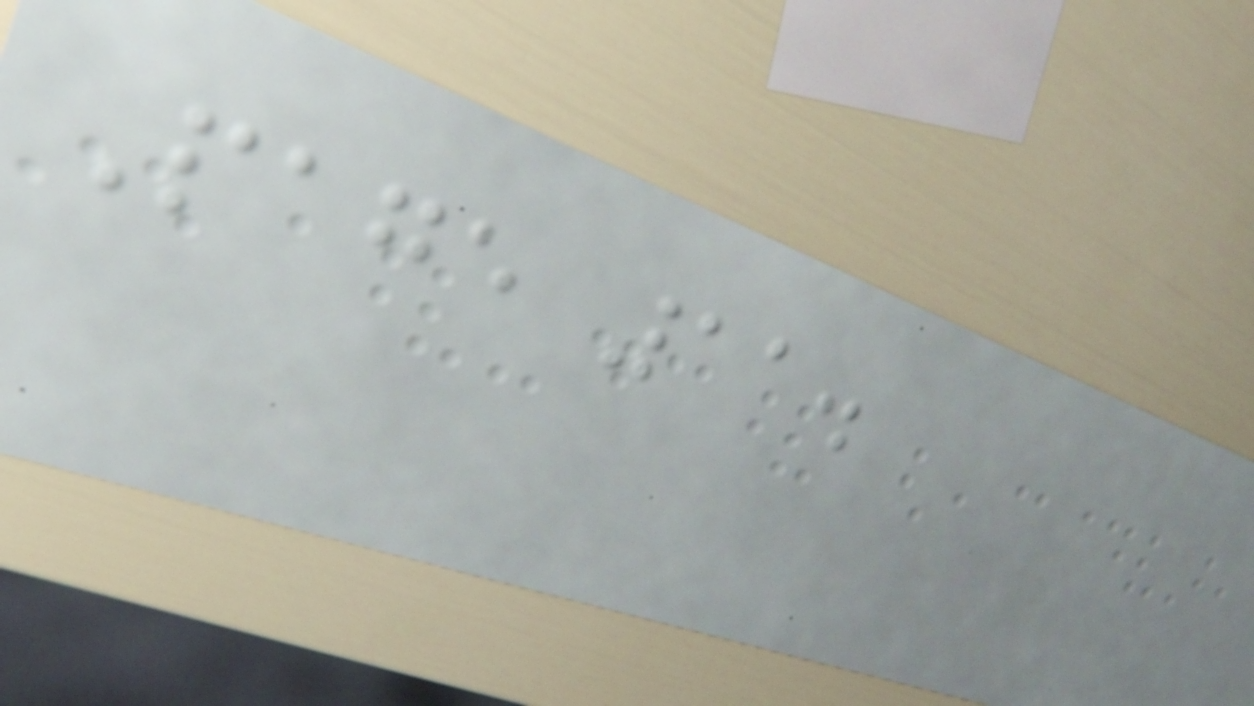Page 11.
